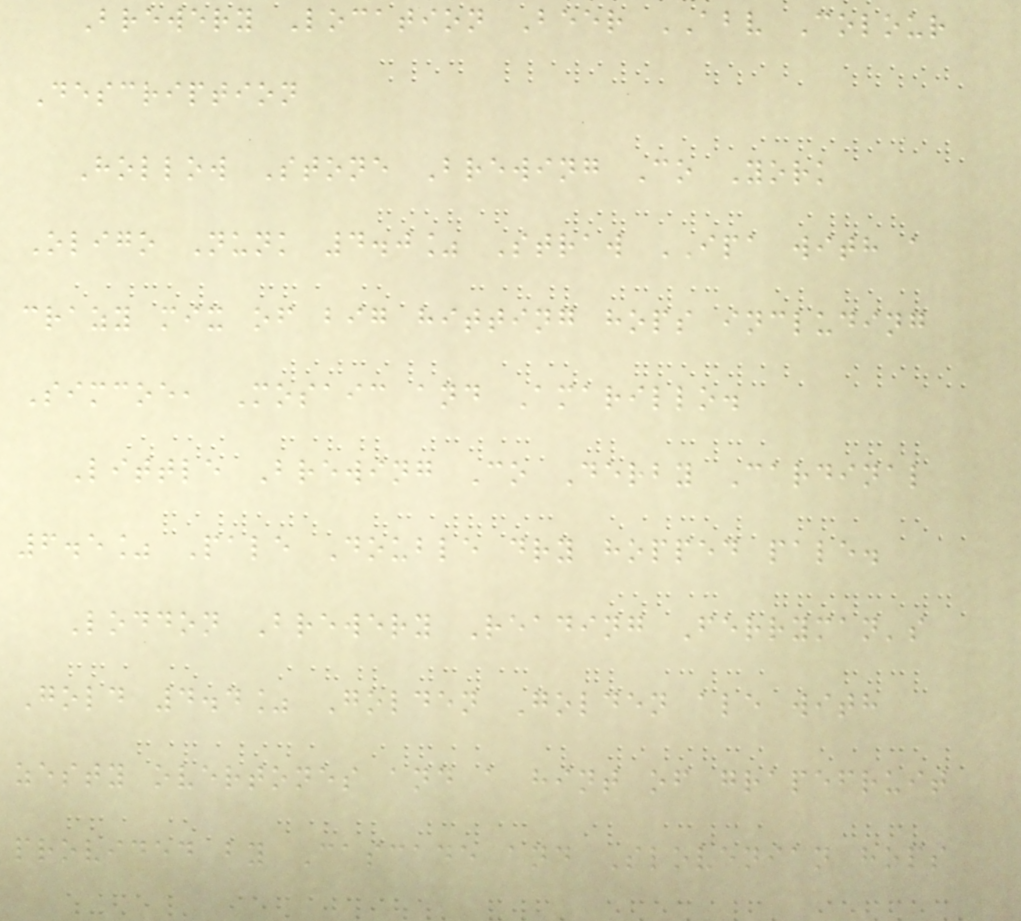Brewery Location Beer ABV Colour
Description
Hollow Stone Brewing Co York
Oligo Nunk 4.0% Straw IPA with a
crazy mix of big hitting hops including
Simcoe, Mosaic and Amarillo.
Little Brewing Co Derby Cardinal
6.5% Pale Double dry hopped pale.
Loddon Brewery Reading Ferryman's
Gold 4.4% Golden Golden ale with
zesty overtones and a hint of grapefruit
provided by Cascade and Slovenian hops
